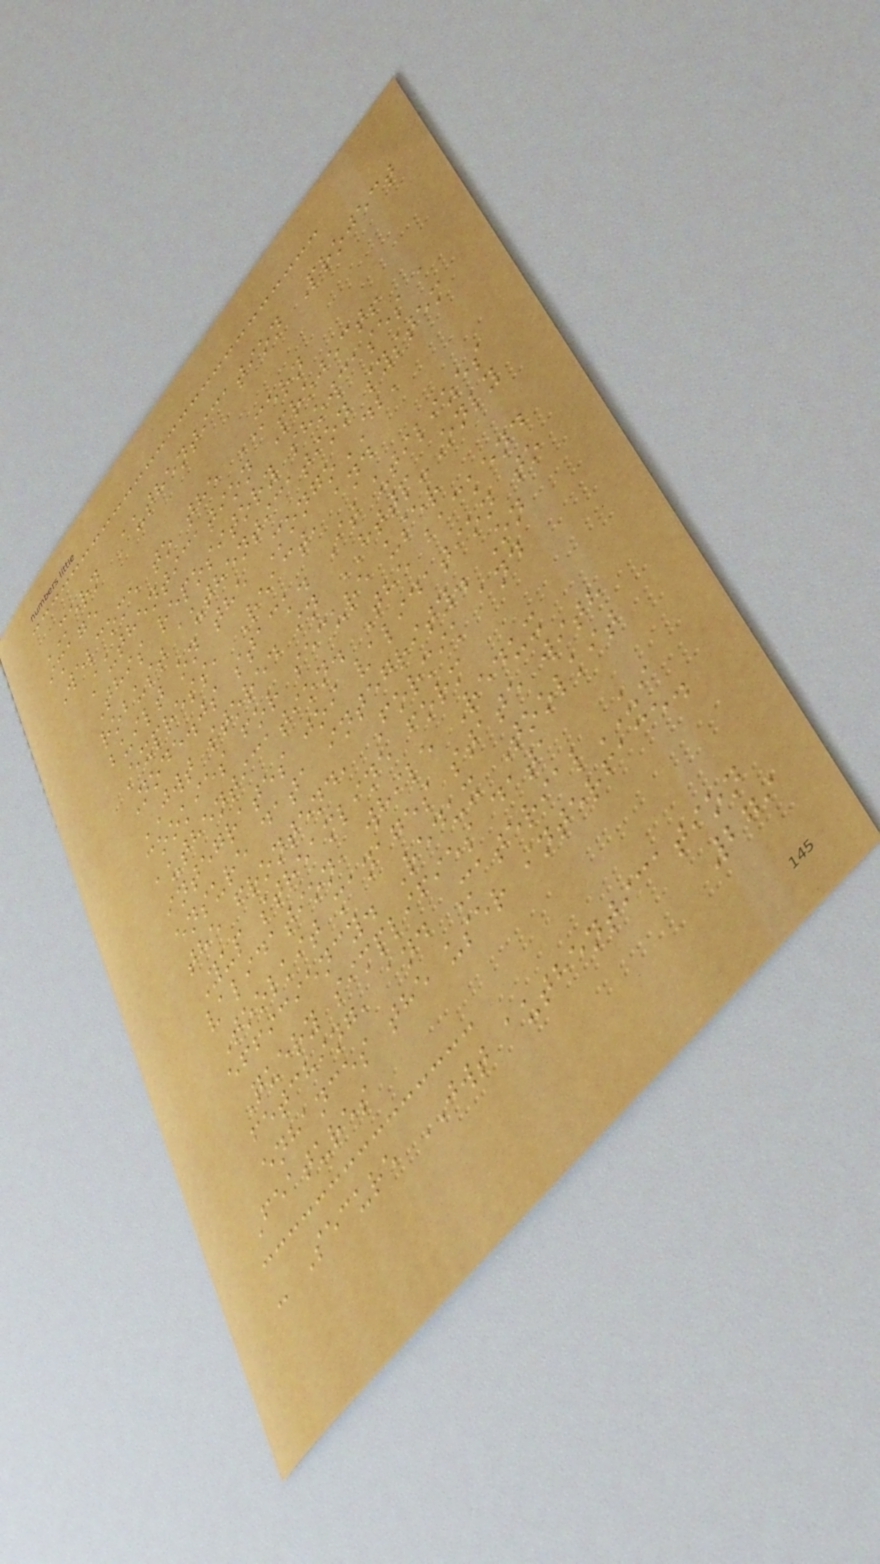MERN Authentication Project
image
Welcome to the MERN
Authentication Project!
This repository showcases a
robust authentication system
built on the MongoDB,
Express, React, and
Node.js stack. It utilizes
JWT stored in HTTP-Only
cookies for secure user
authentication. The backend
integrates joi validation to
ensure data integrity. On
the frontend, Formik and
Yup streamline form
validation, while Redux
Toolkit manages state with
efficiency. Redux Toolkit
Query simplifies data
fetching, and MaterialUI
enhances the user interface.
Features
- Secure JWT authentication
279
